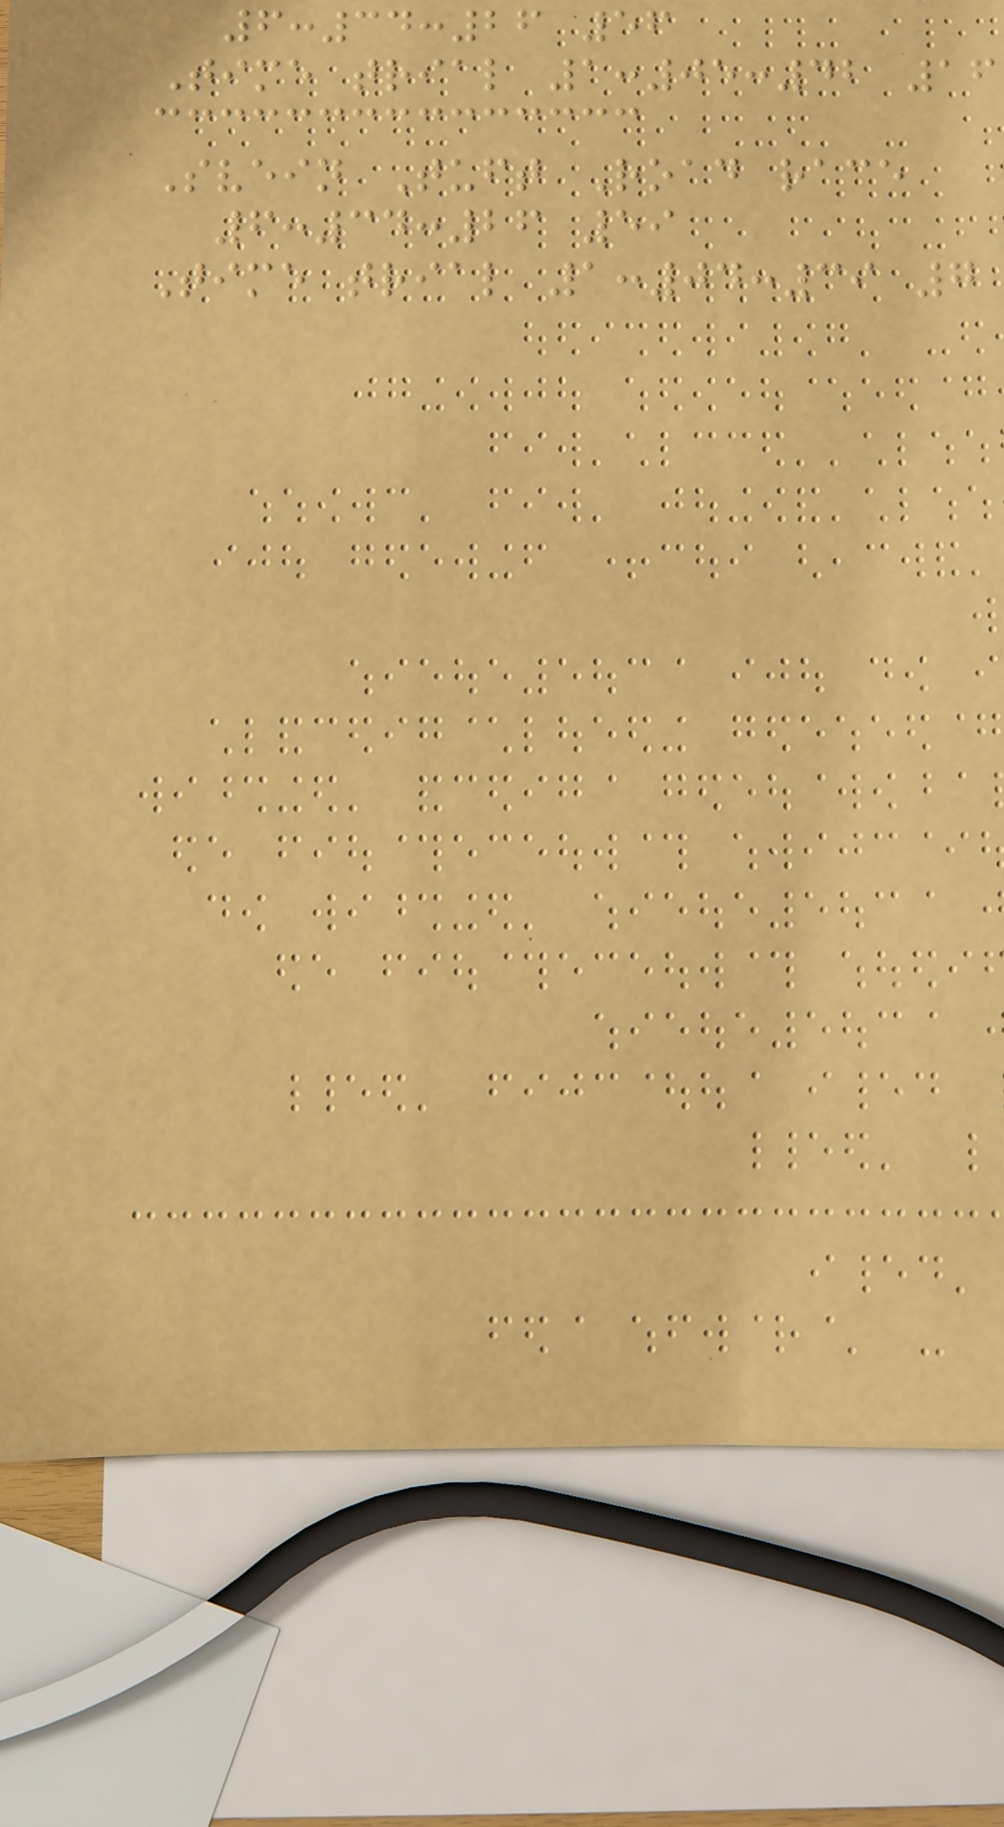6:34:26 56
Time trial 1:05:42 16
Svein Tuft Road race
6:34:26 59
Time trial 1:04:39 7
